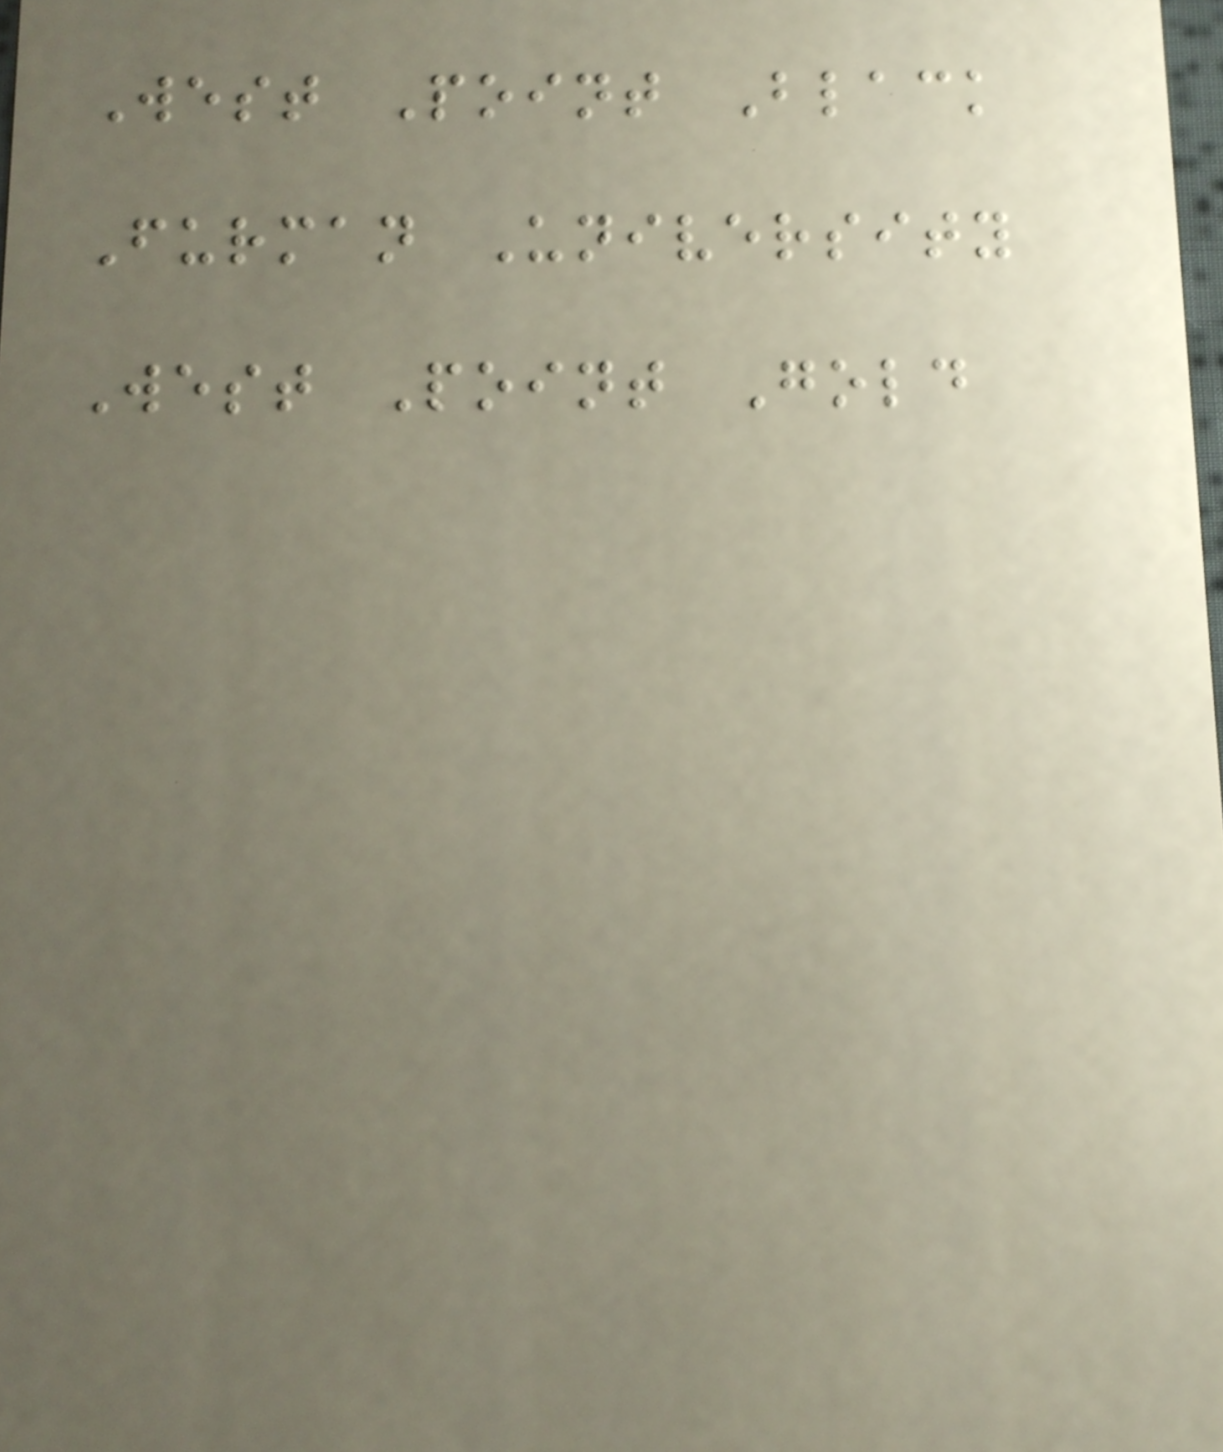West Point Black
Furman University
West Point Gold
